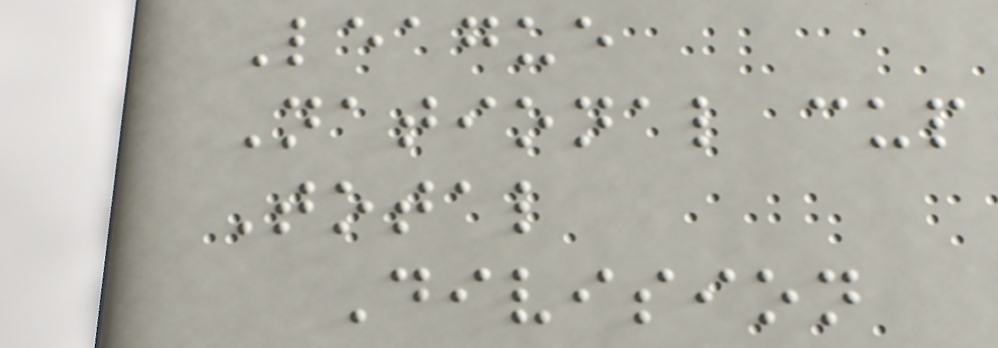League
National cup
Total
Division
